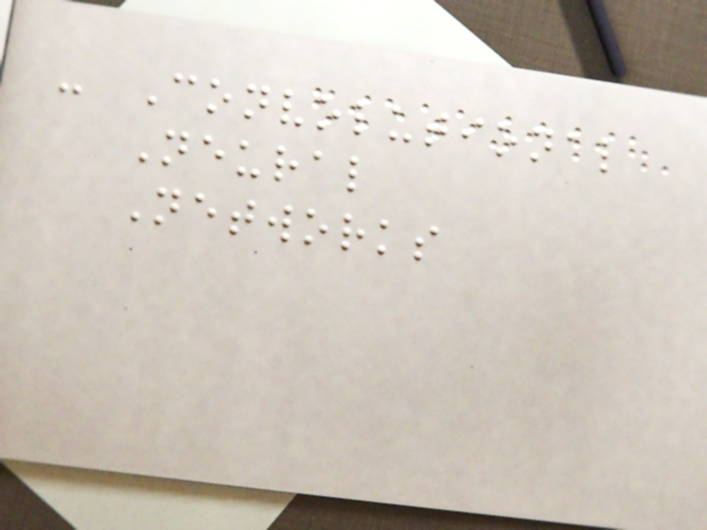- Convolutional
Neural
Networks
